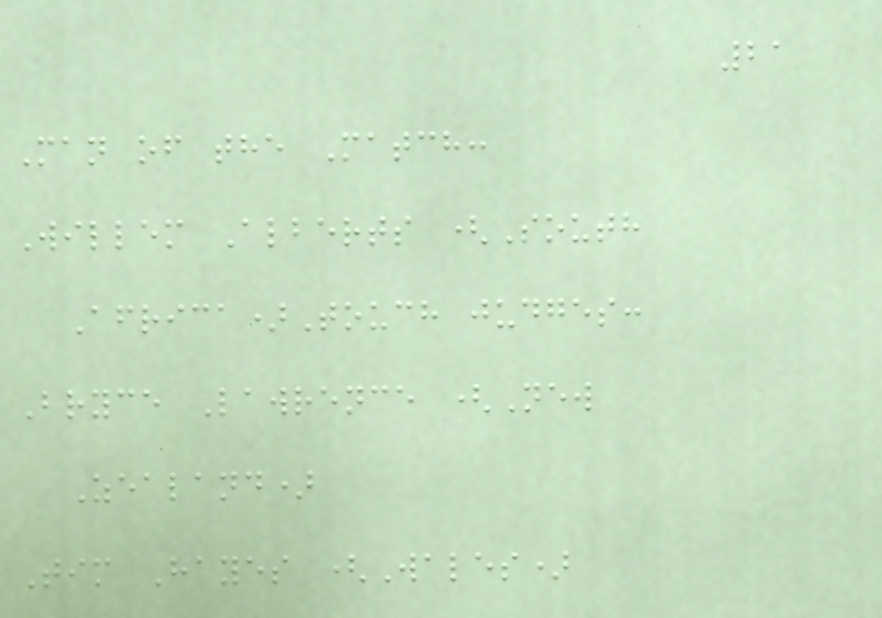21
Man of the Match:
Willem Alberts (South
Africa)Touch judges:
Bryce Lawrence (New
Zealand)
Tim Hayes (Wales)
